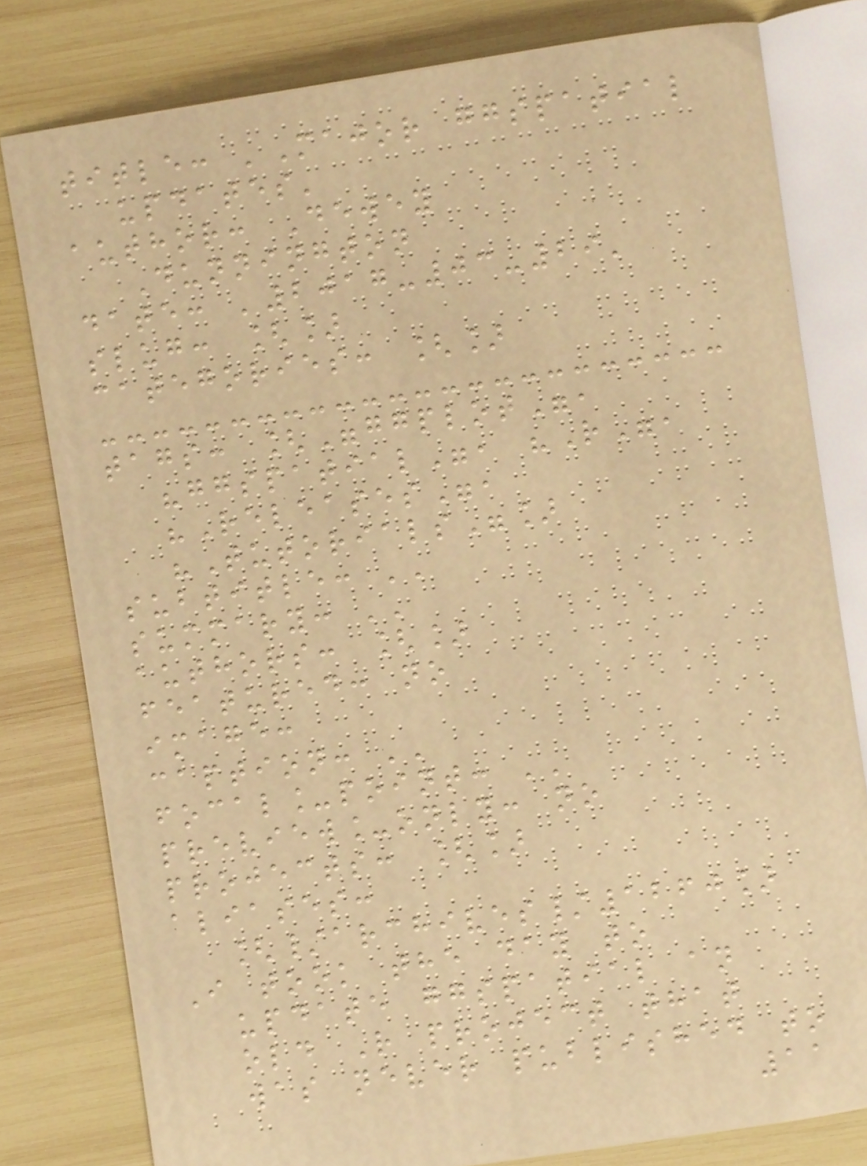title: 'Major ggspatial
updates'
author: Dewey
Dunnington
date: '2017-03-29'
slug: []
categories: []
tags: ["ggplot",
"ggspatial", "R",
"Releases",
"Tutorials"]
subtitle: ''
summary: ''
authors: []
featured: no
image:
caption: ''
focal_point: ''
preview_only: no
projects: []
aliases:
[/archives/1260]
I took the day to
update ggspatial an
old R project that
was never published to
11
